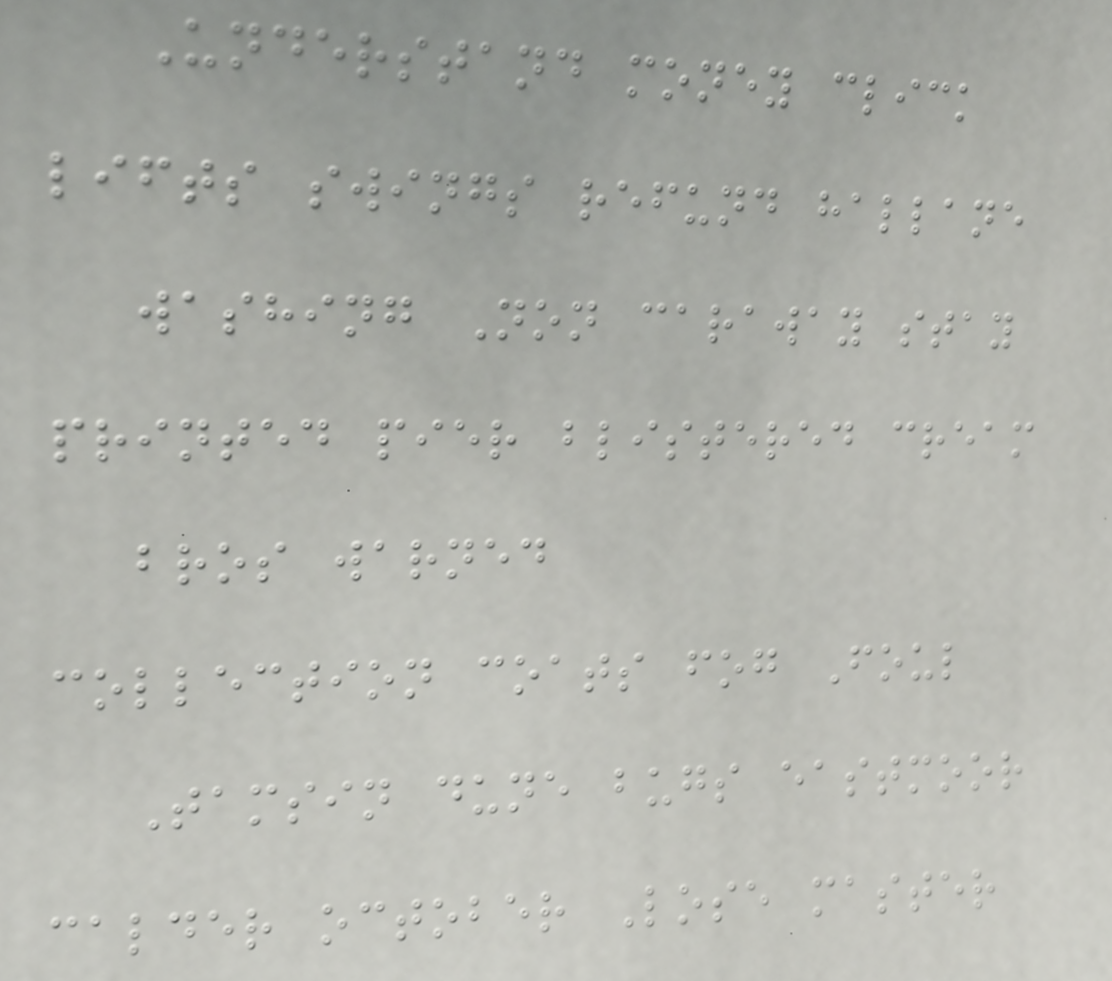Understand money click
lifts swings refund hallane
washing Non caraway stay
printed pier blistered cream
bros warned
collection coats fog Foul
Tamsin dune bugs eastmoor
calder october Lose master
